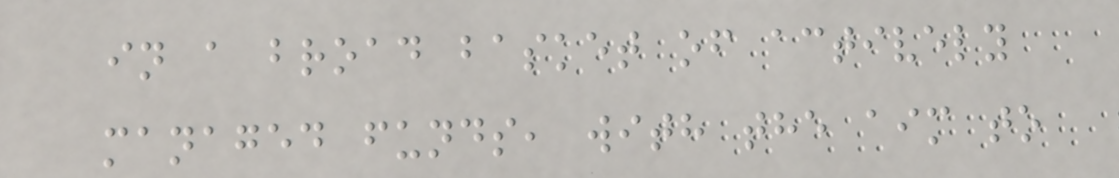in a broad basket of actively
managed funds, with the aim to
